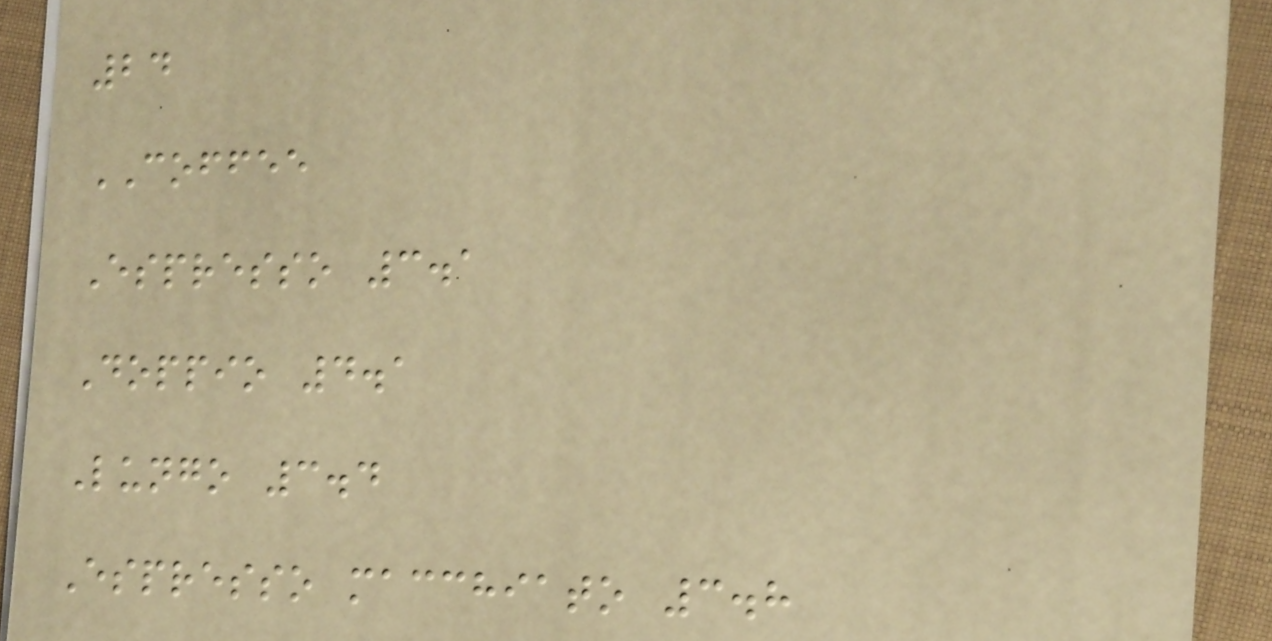24
COFFEE
Espresso 3.1
Doppio 4.1
Lungo 3.4
Espresso macchiato 3.8
